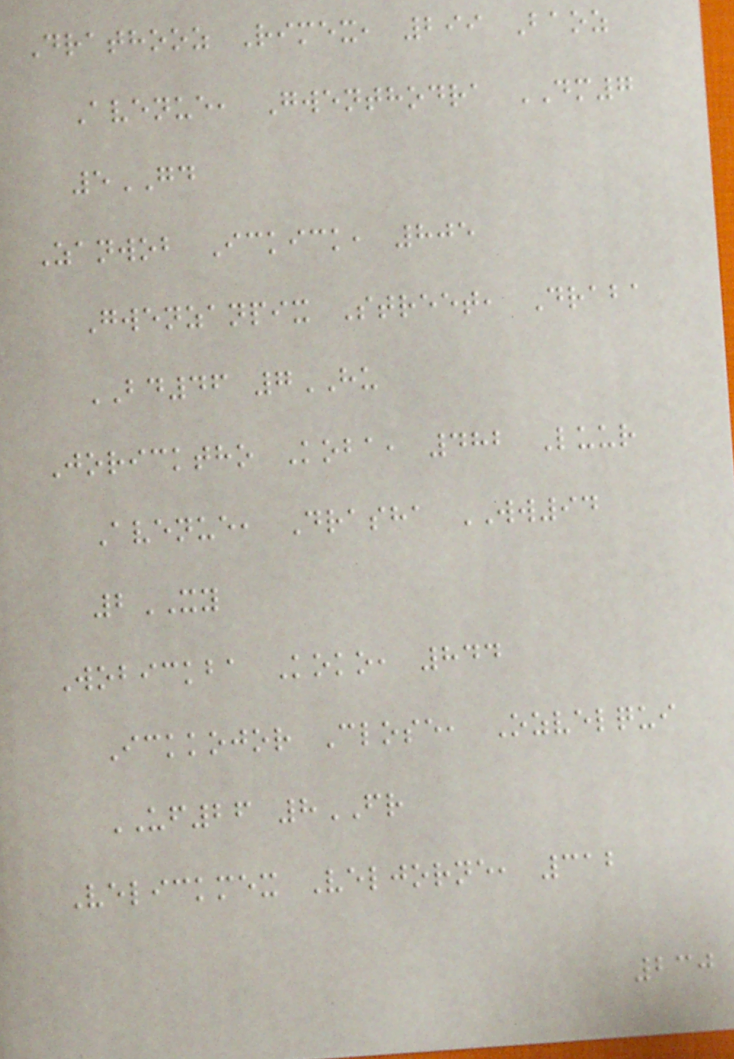Drathooz Rimex, 299 Baoz
Avenue, Gwenthodra DM7
5GD
Zanwob Ickick, 805
Gwenzanpix Street, Draba
BD46 7HU
Joricktho Koba, 482 Luur
Avenue, Drasha WW94
2XY
Wobickba Koko, 844
Ickkojor Close, Ozvelqui
UF26 8FR
Velickmex Veljorne, 312
230
